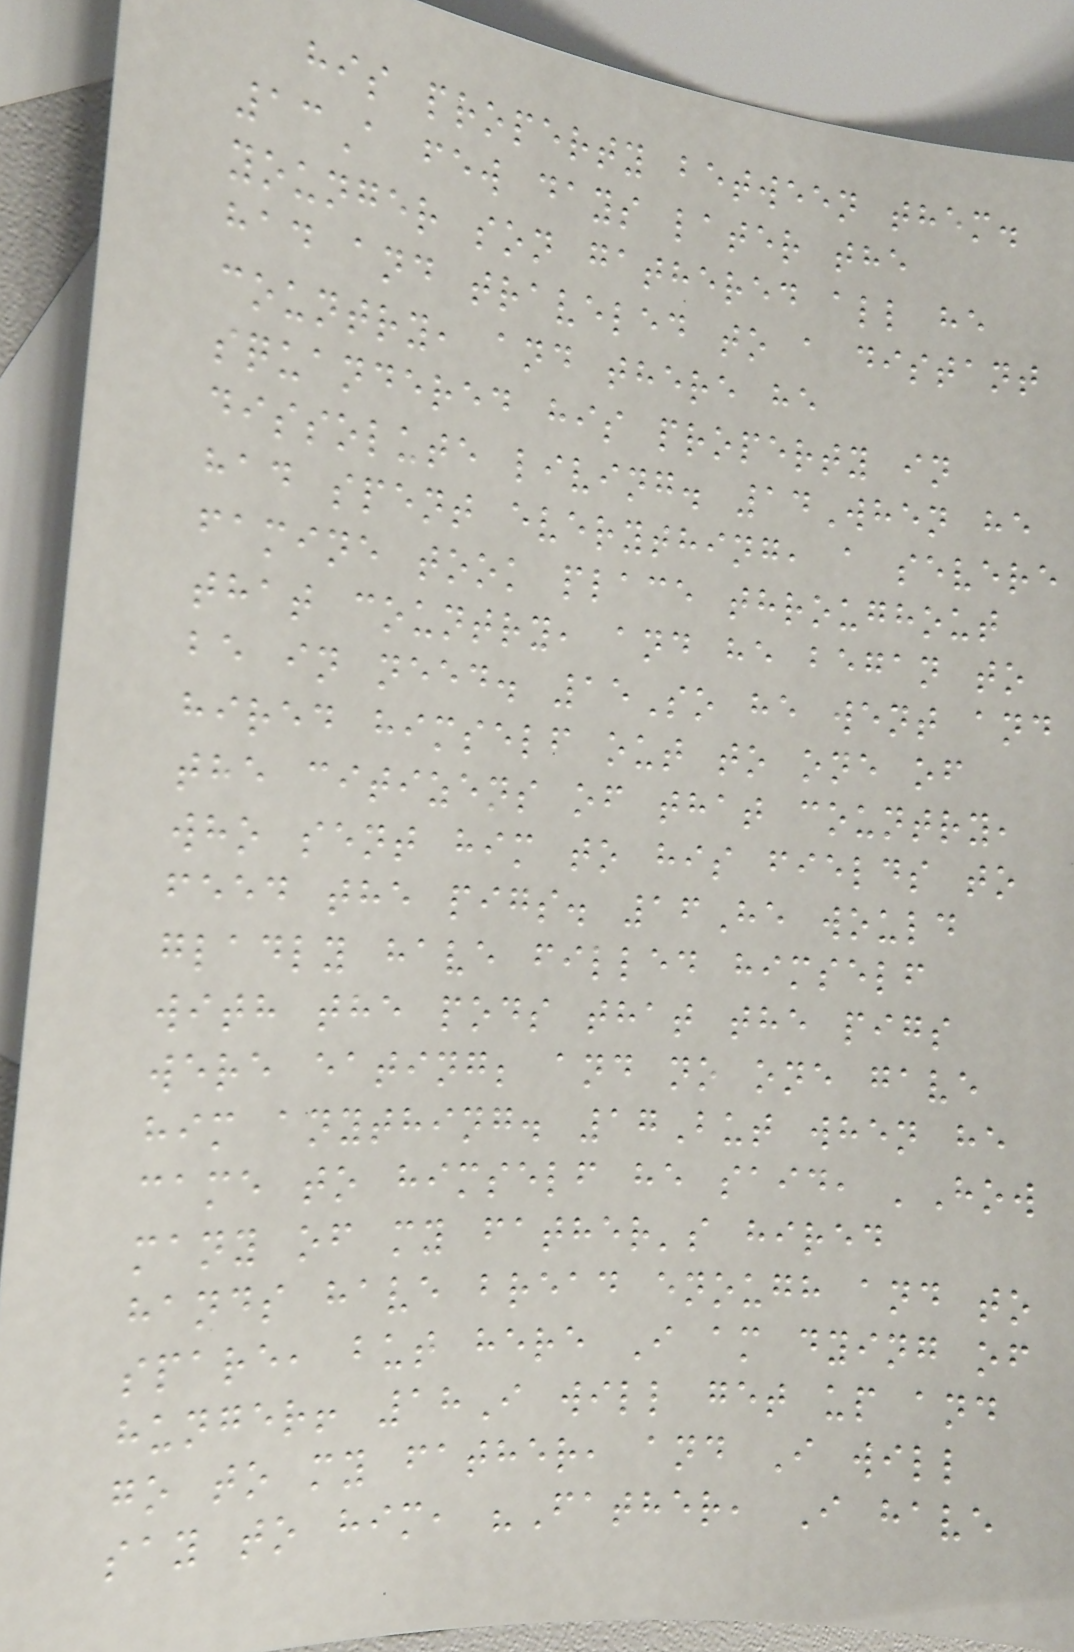his property between them.
13A few days later the
younger son gathered all he
had and traveled to a distant
country, and there he
squandered his property in
dissolute living. 14When he
had spent everything, a severe
famine took place throughout
that country, and he began to
be in need. 15So he went and
hired himself out to one of
the citizens of that country,
who sent him to his fields to
feed the pigs. 16He would
gladly have filled himself
with the pods that the pigs
were eating; and no one gave
him anything. 17But when he
came to himself he said, 'How
many of my father's hired
hands have bread enough and to
spare, but here I am dying of
hunger! 18I will get up and
go to my father, and I will
say to him, "Father, I have
